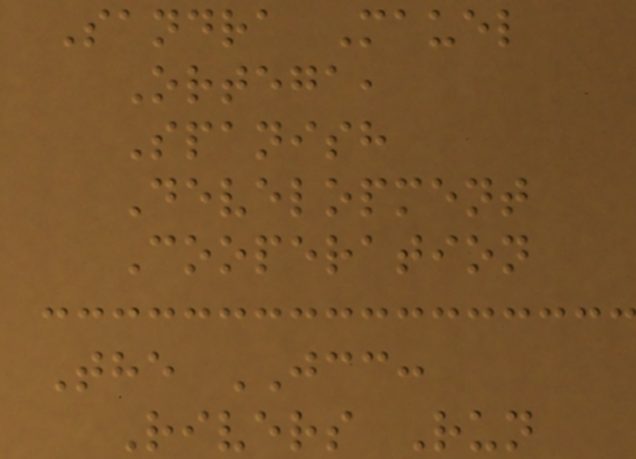Sandra Mauel
Ortega,
Spanish
Development
Cooperation
The JCC:
Rivers Run
